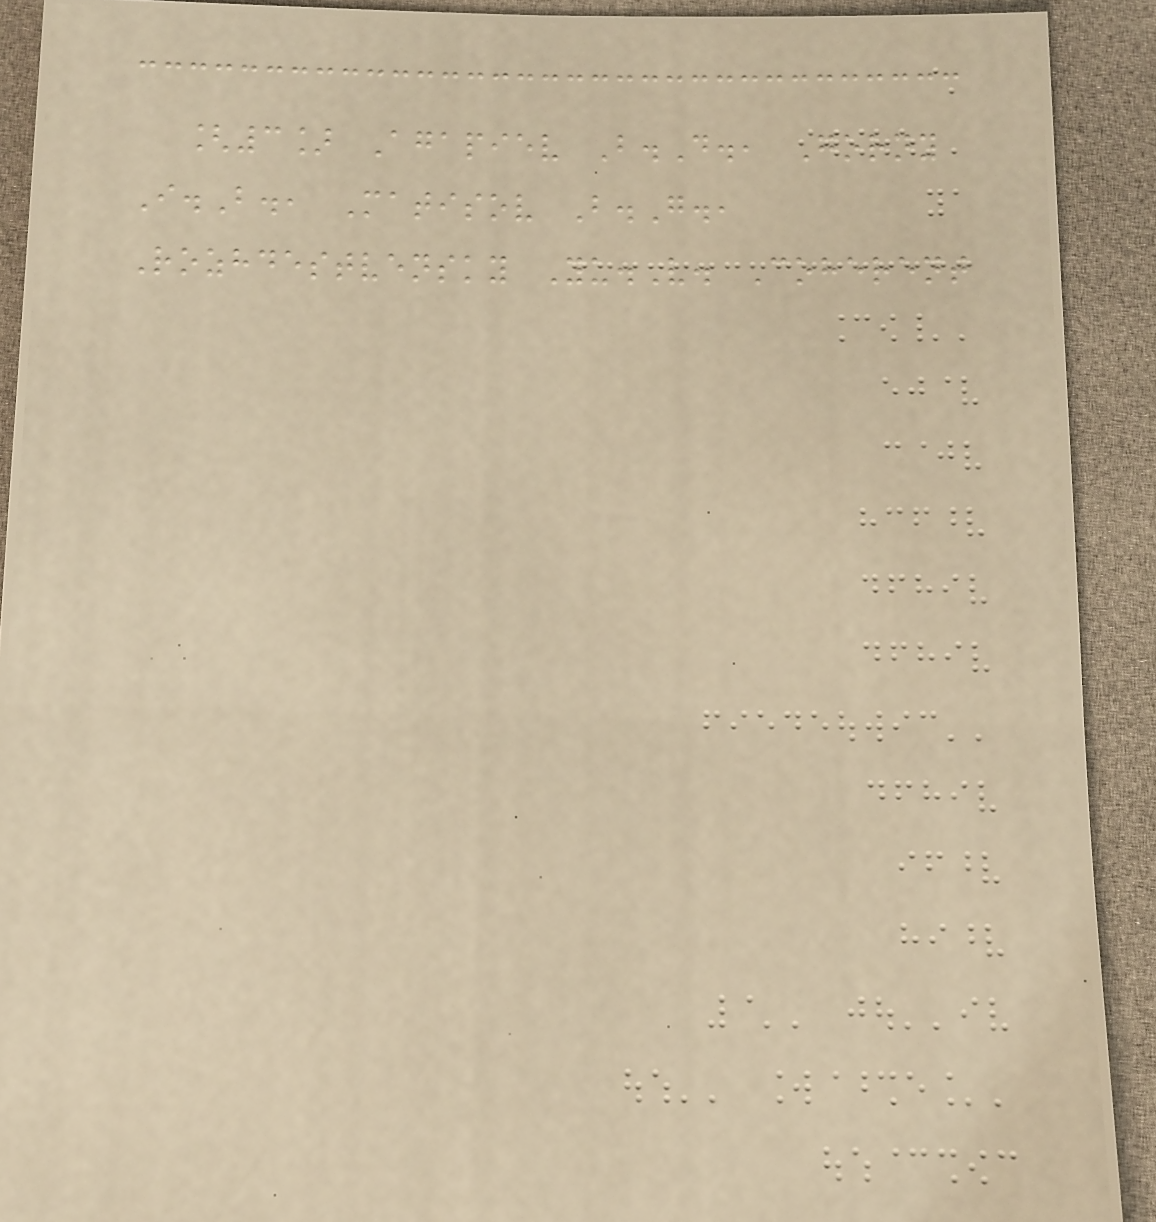[3] Agapiev B.D., Gorny
I.B., Matisov B.G.,
Rozhdestvensky Yu.V. Coherent
